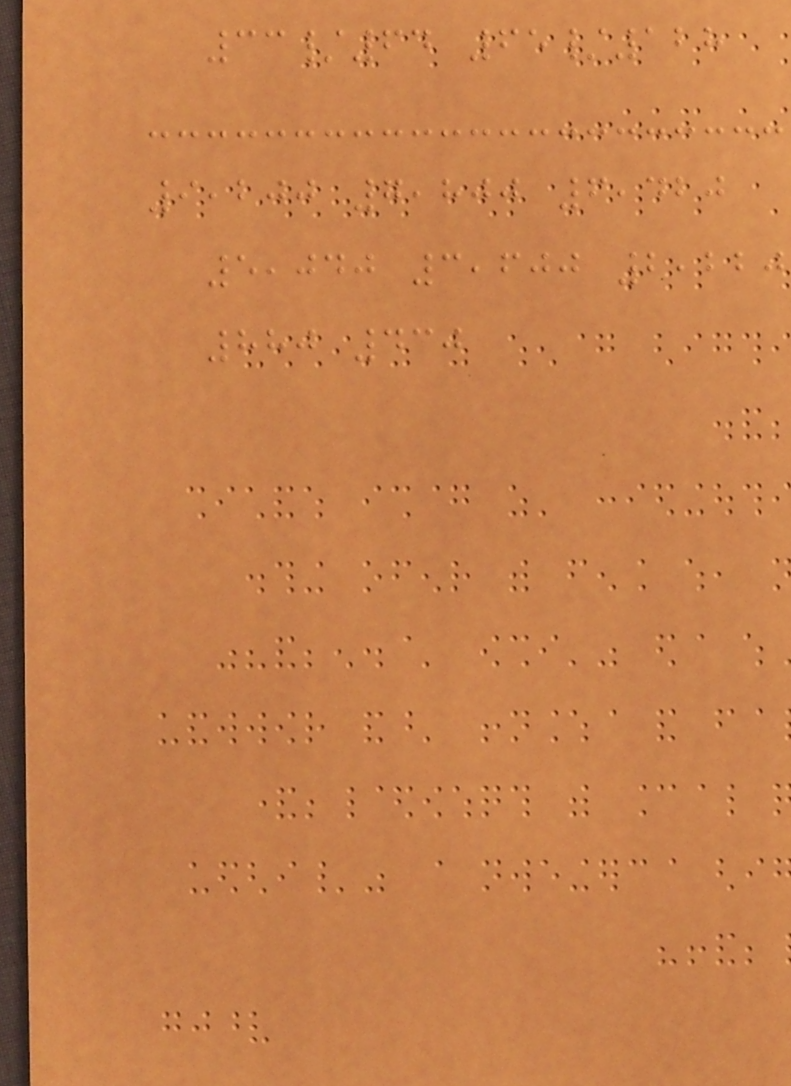33/64 65/128
9,200 7,800 6,420
5,040 3,600 2,220
880 430
